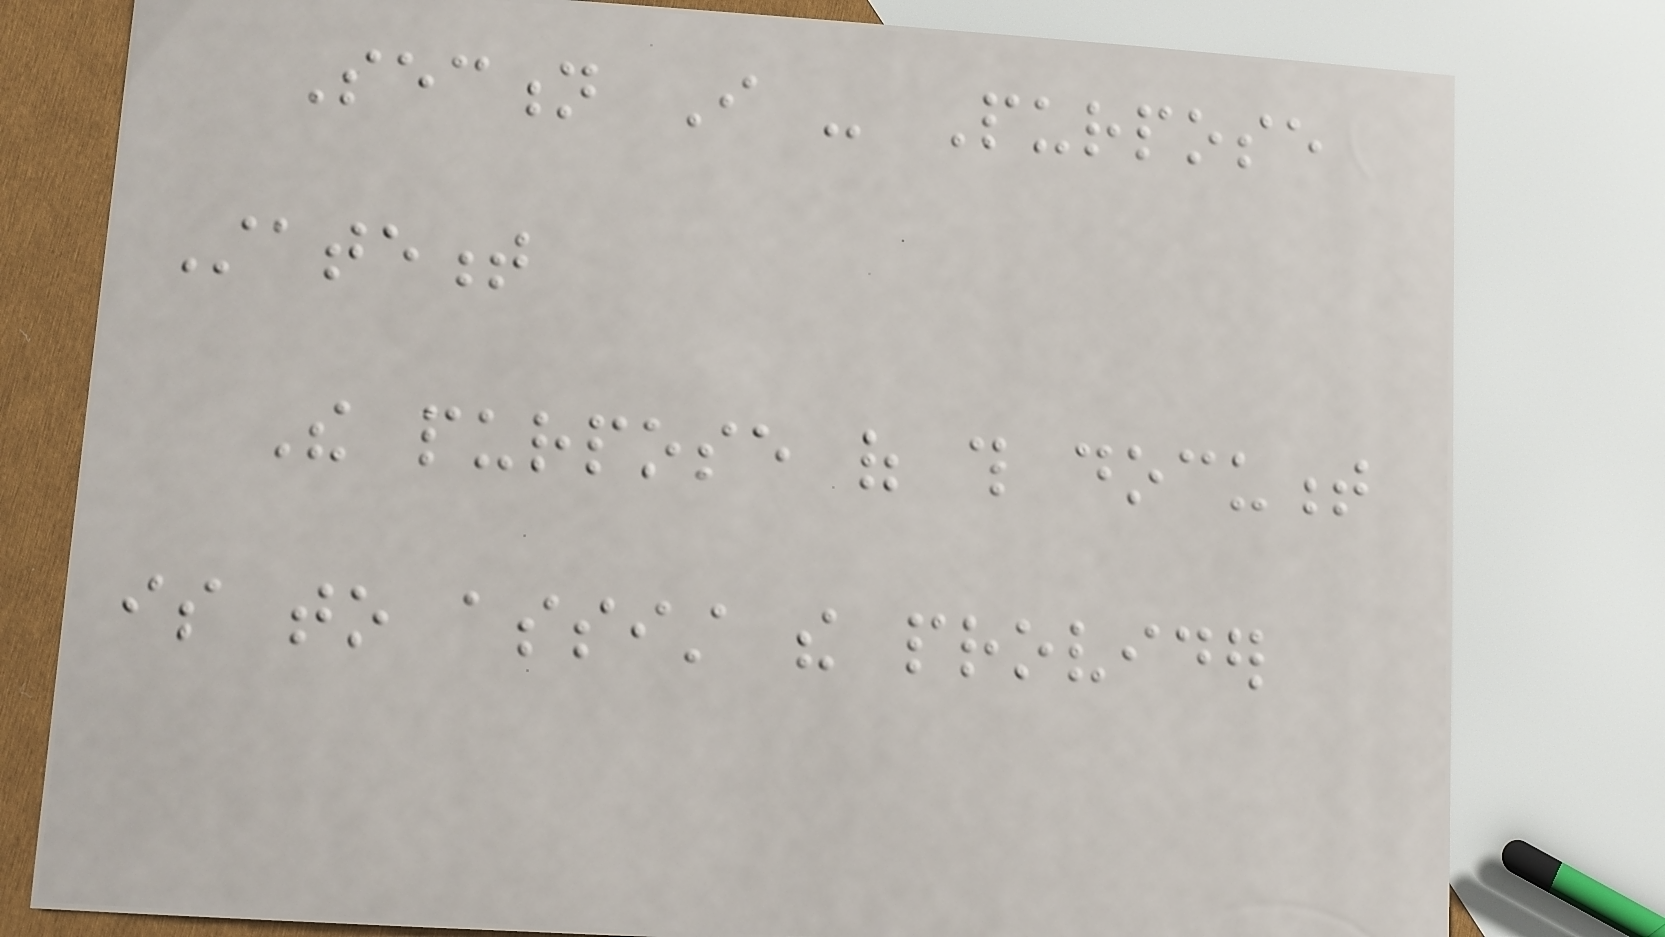Section I - Purpose
Statement
The purpose of this document
is to assist the provider
